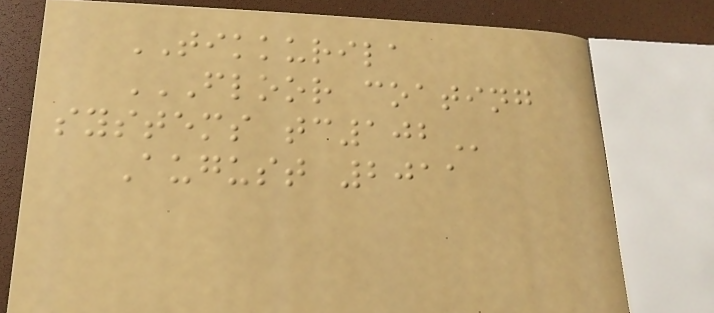TIKKURILA
FLOOR COATING
SYSTEMS TC102
August 2011
